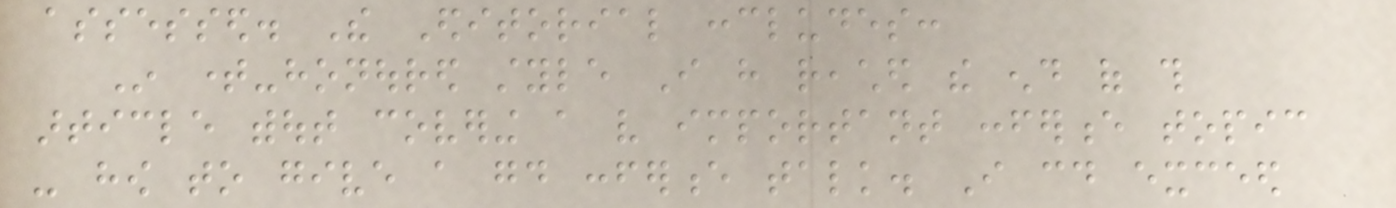assessed. The Editorial concludes:
In time-honoured style I have reached the end of this
article without covering a very important conference topic
- how to give a good conference talk. I could exceed
